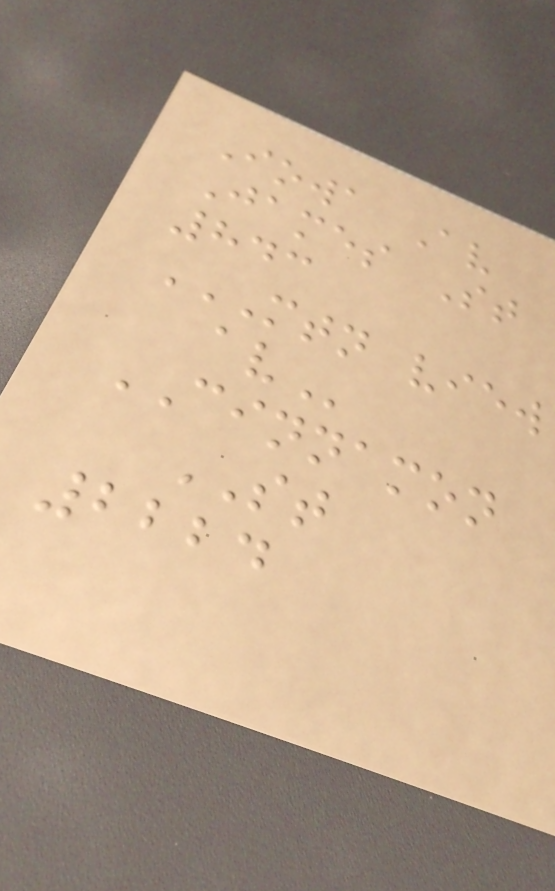Iowa Av
James St
843
MTN VIEW
AV
CINNAMON
ST
2224
